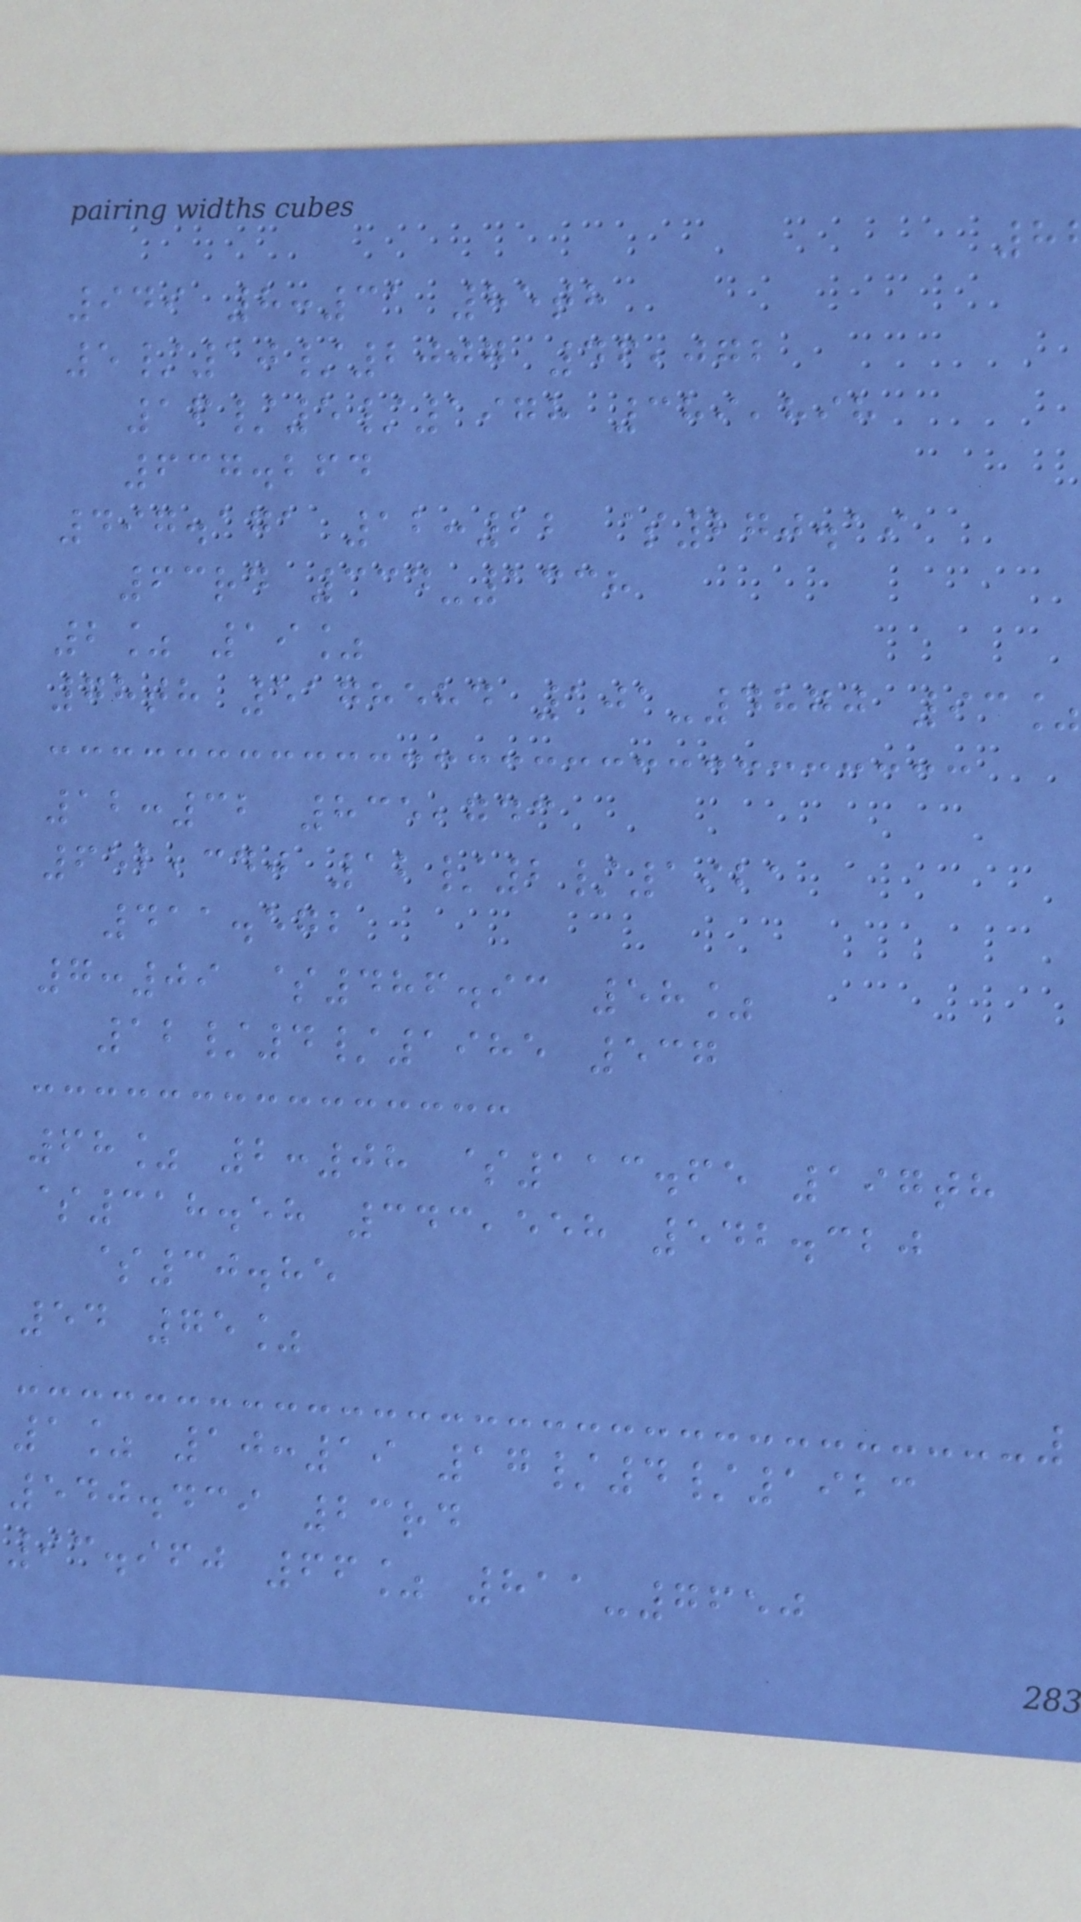949 8:31 85th
5/10/2007 46,072
16/5/1978 389,898
637.264
497.171 12:22 $270.19
63rd 334-1338
2% 19%
78th 5178584 101-4870 93%
12:32 835,743
652,340 12/2/1921
411.572
7:09 $486.93 58%
12/4/1985 537
68% 2:08 $113.65 197th
$318.58 343,558 542.320
$30.85
54 75%
1% 10:19 17/4/1923
540.439 23rd
93.960 66% 811-7650
